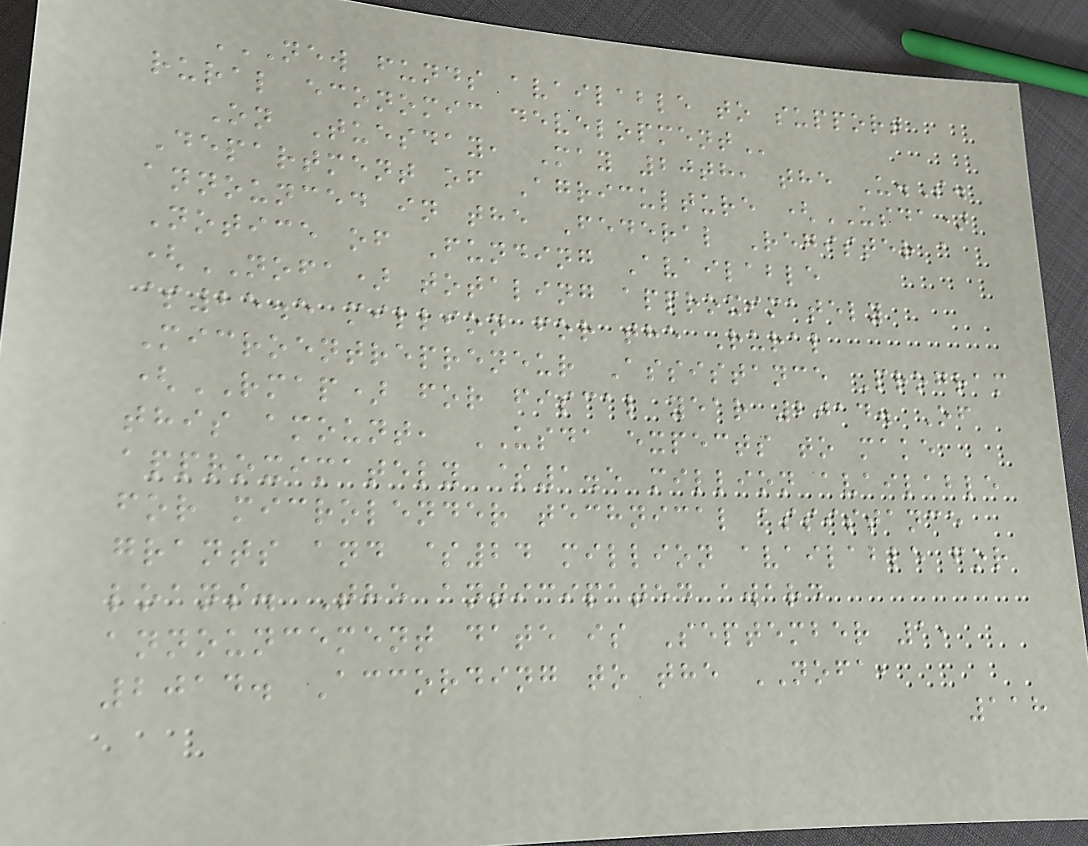NEW FUNDS AVAILABLE TO SUPPORT
RURAL ECONOMIC DEVELOPMENT
On Tuesday, May 20th, the U.S.
Department of Agriculture (USDA)
announced in the Federal Register a
Notice of Funding Available
(NOFA) totaling approximately
$25.5 million for the Rural
Microentrepreneur Assistance Program
(RMAP) for fiscal year 2014. Of
this amount, USDA expects to make
approximately $1.5 million available
for microlender technical assistance
grants and $24 million available for
loans. The anticipated award
announcement date is September 1,
2014. According to the NOFA,
118
